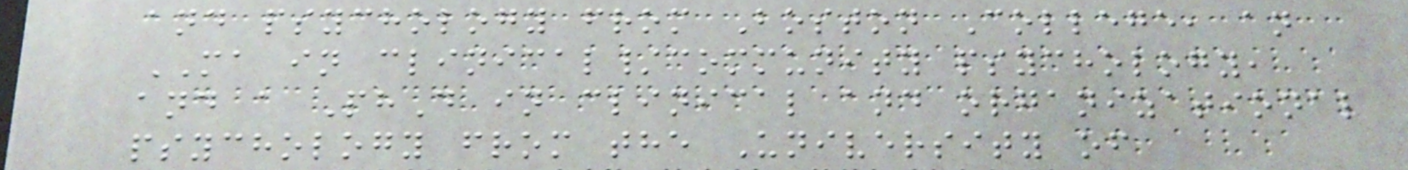and psychology from Boston College, an
MA in clinical/community psychology,
and a PhD in clinical and organizational
psychology from the University of
